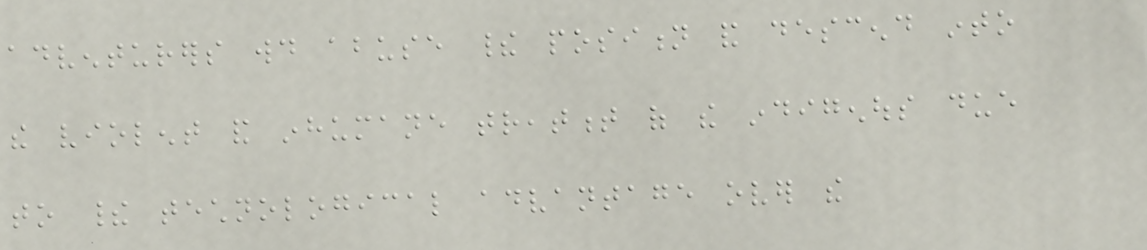adventurers would abuse their position and descend into
the violent and inhumane treatment of the indigenous due
to their technological advantage over the
